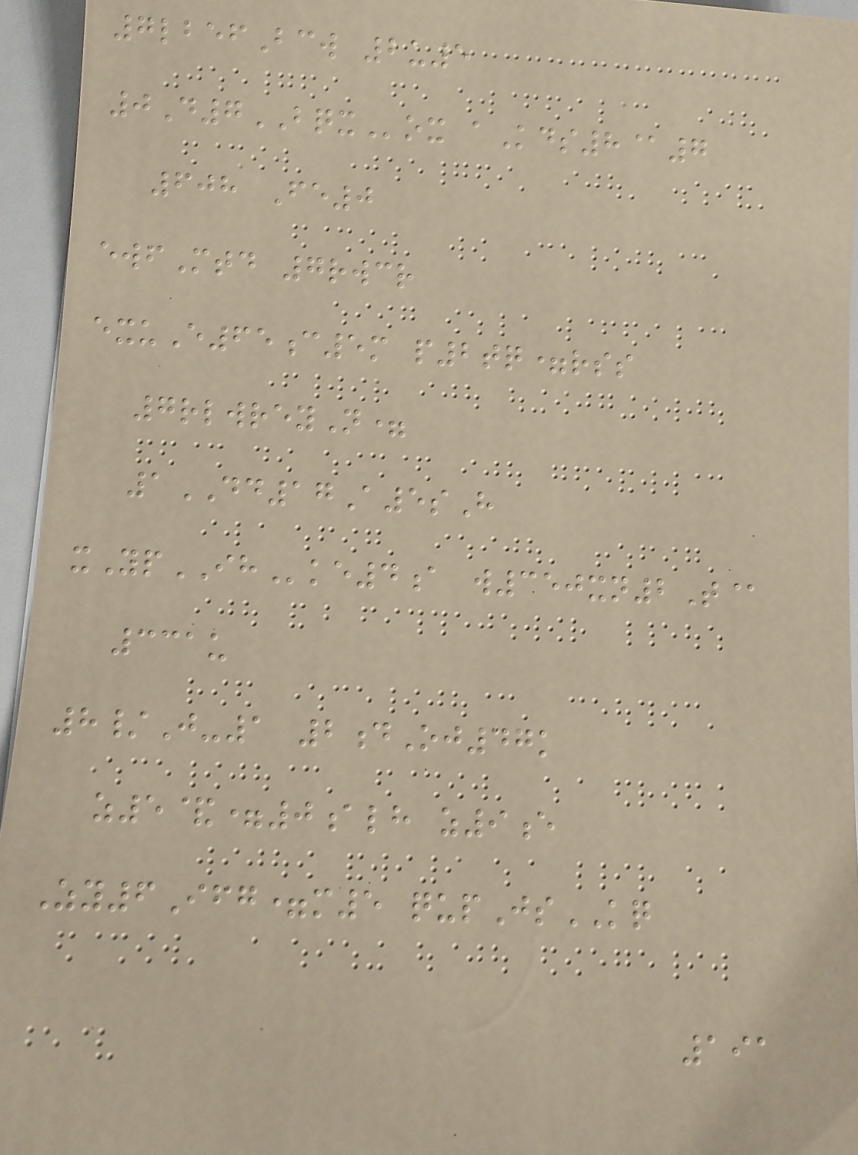7lbefBcw 2u5
0D7BQXox aKds8@7
608 Fe0
ewfMtd 7rwcr
exuE65c5m p2tq=rss
7rlwreyN=
1DD17A5sH
xYpIHke4a w350xn2T@
331u
8/J-1 2dOj47k
z5&=0alh z9e
Zy6Ifg=m5 qupJsKQ
191
